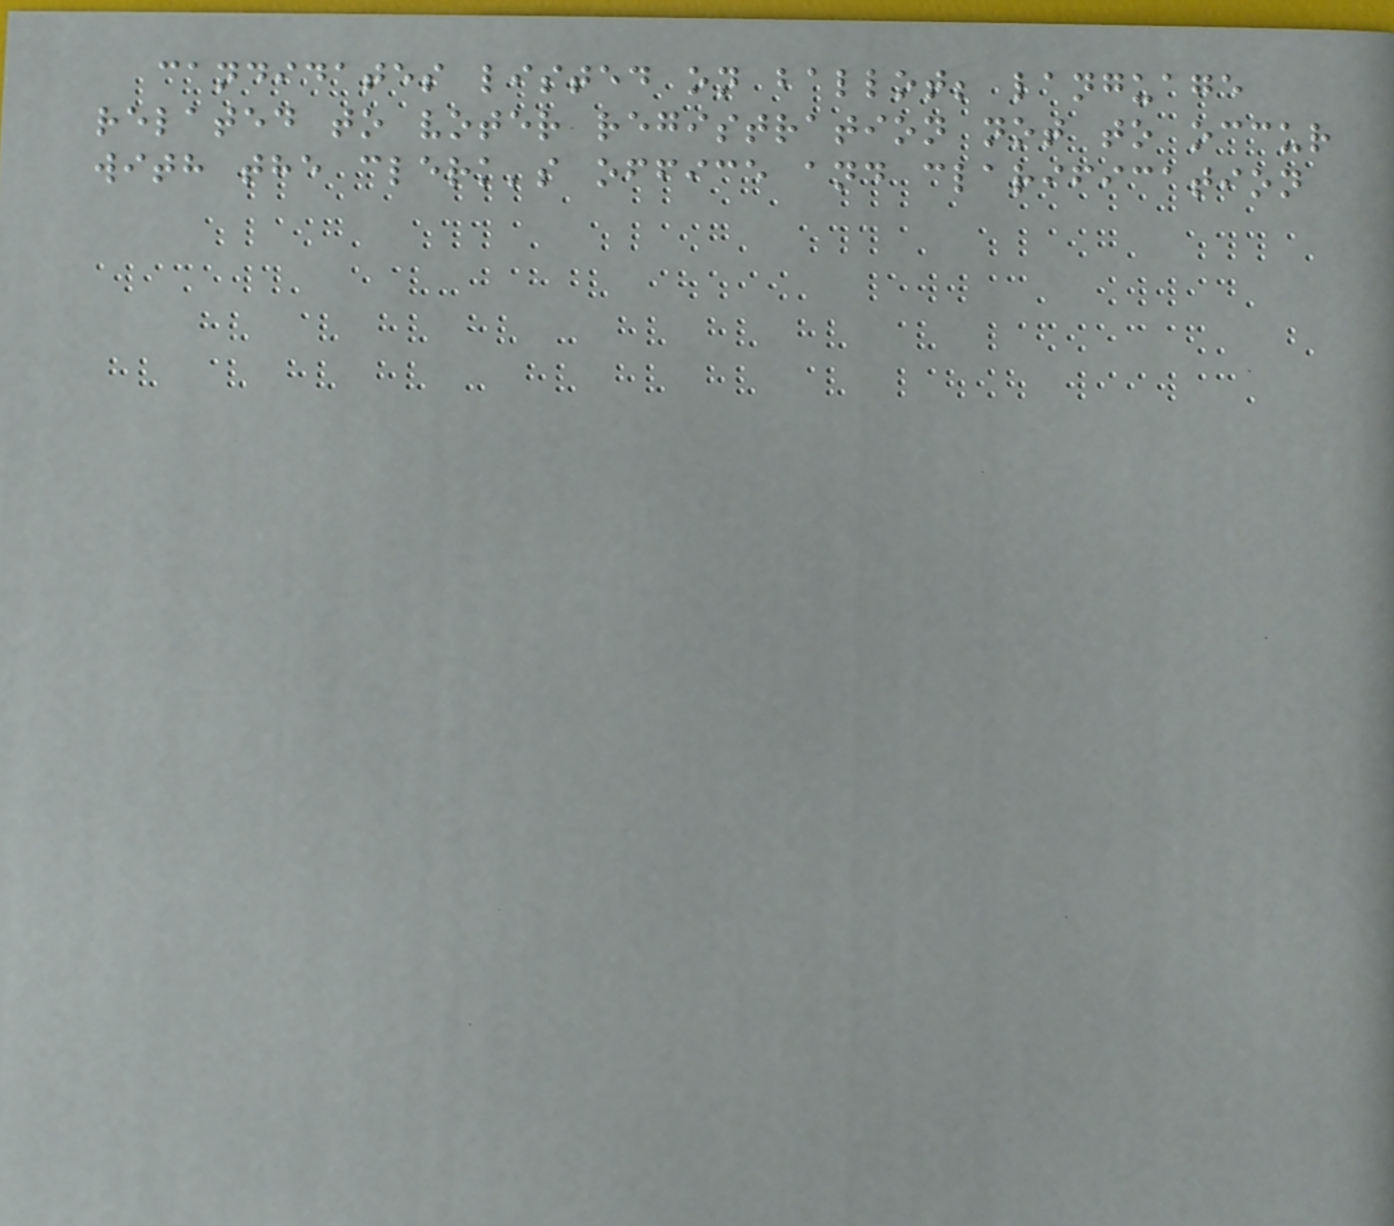candidates listed on ballot; language
related to voter registration not to occur
with the clerk's office and clarification
